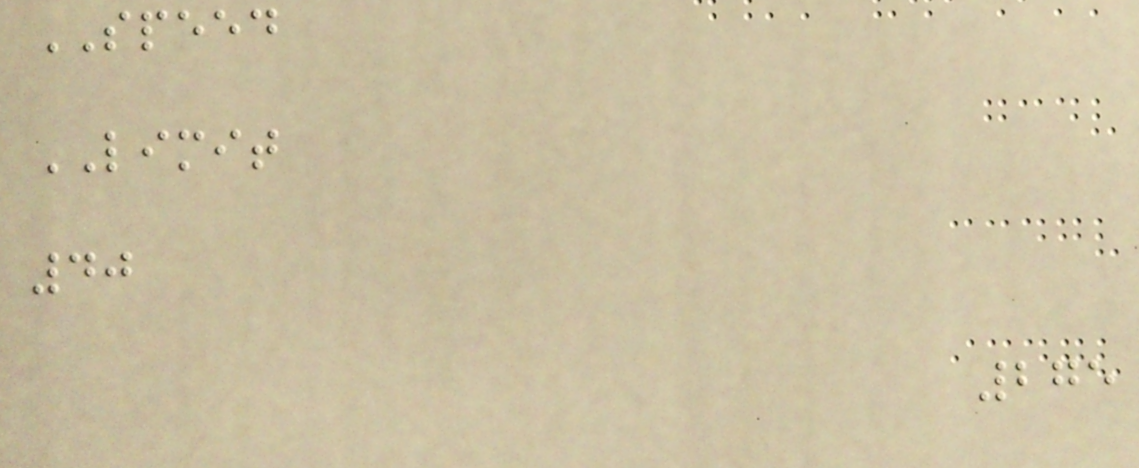SPEED
LIMIT
40
275
